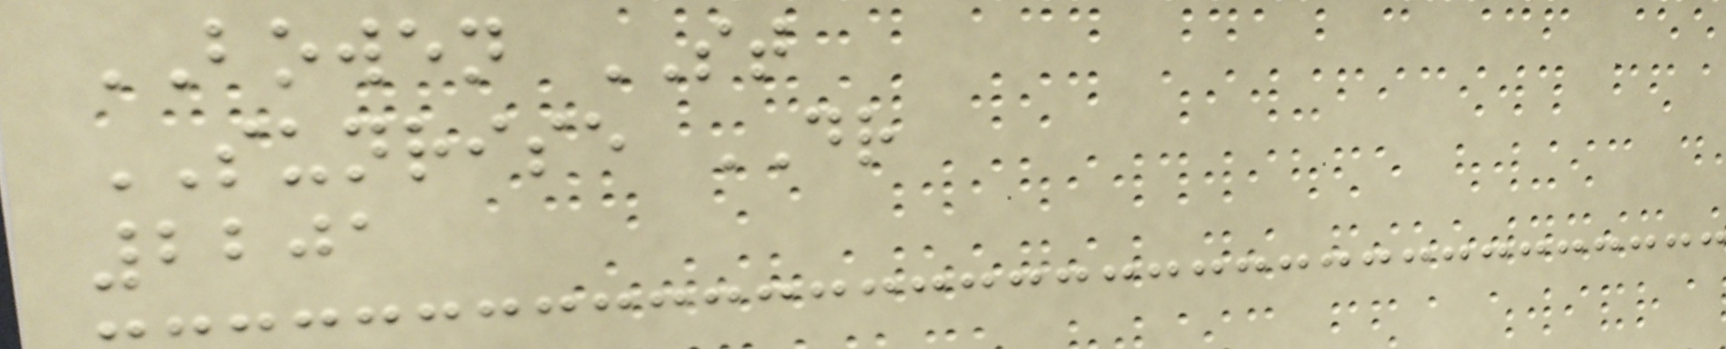BOWEN ST
SUNRISE DR
2201
